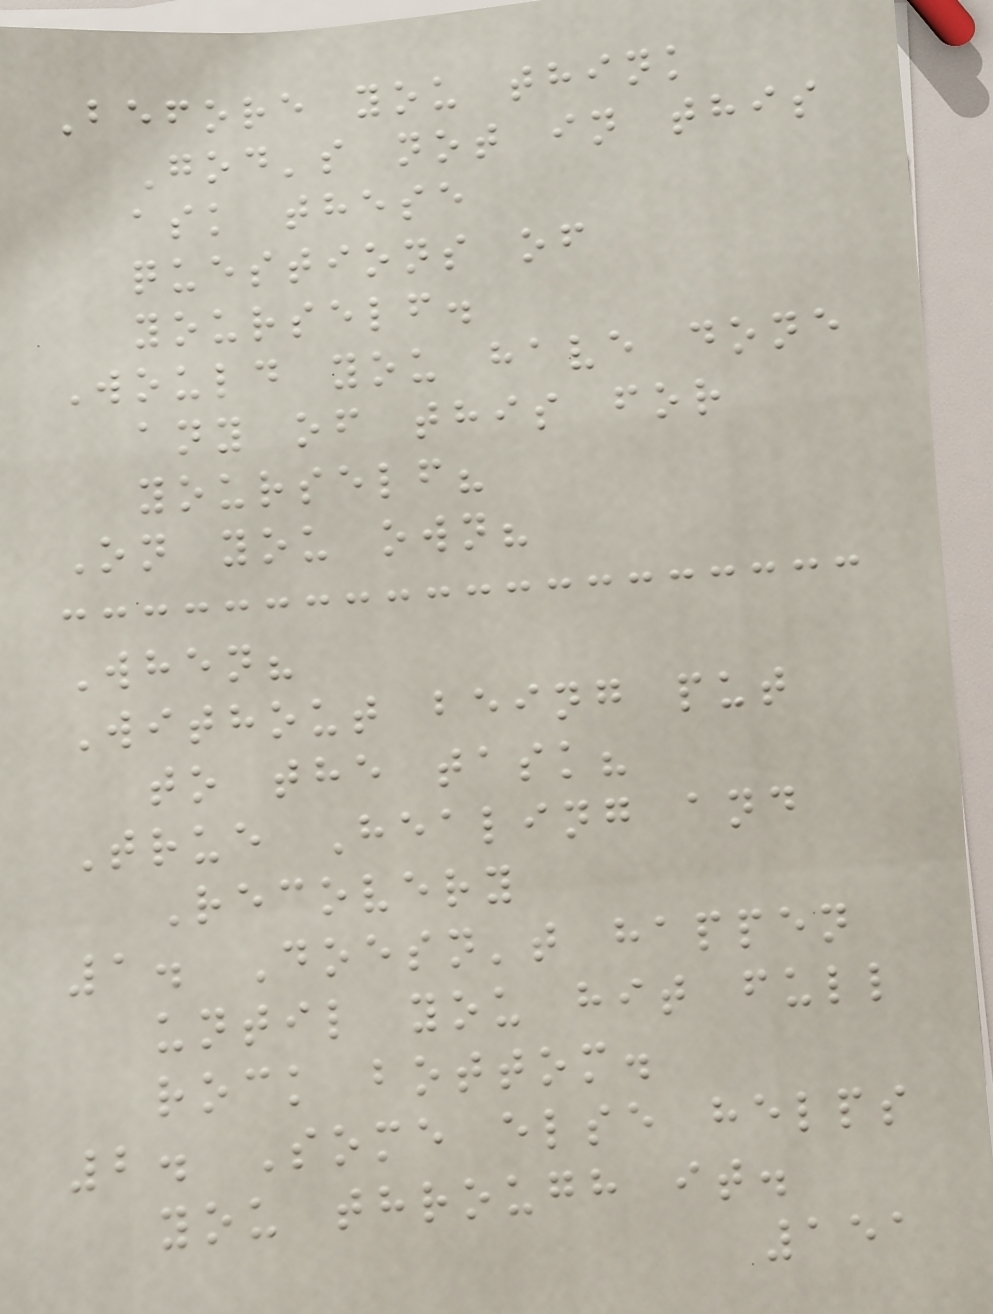Before you think
God's not in this
ask these
questions of
yourself.
Would you have done
any of this for
yourself?
On you own?
When?
Without being put
to the task?
True Healing and
Recovery
1. Doesn't happen
until you hit full
rock bottom.
2. Some else helps
you through it.
151
